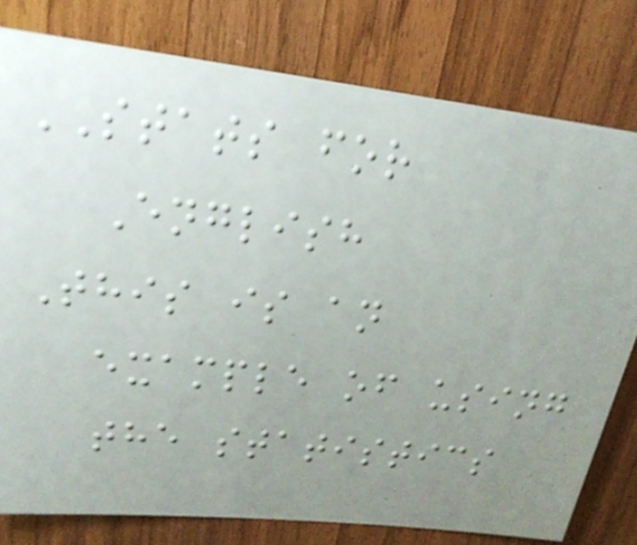STATS for
English
This is an
example of using
the statistics
